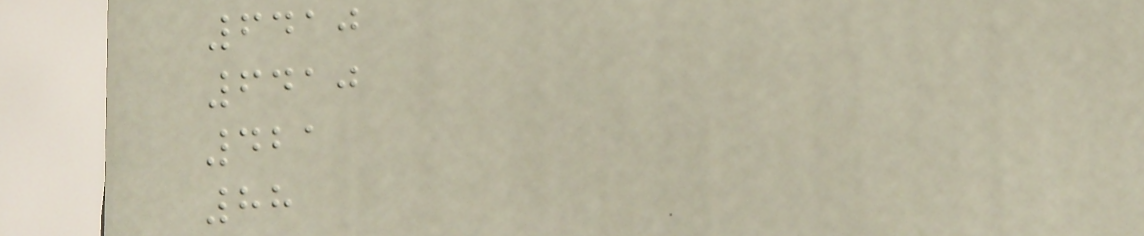6410
6410
421
88
